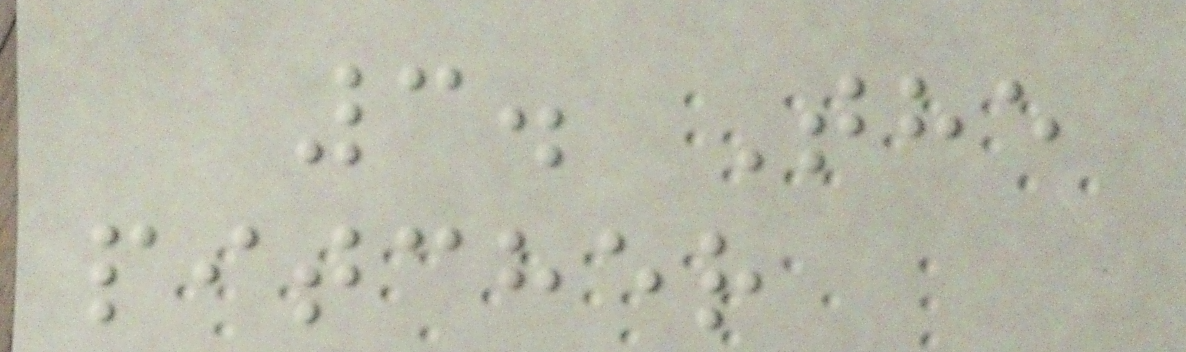3. The
pitcher
